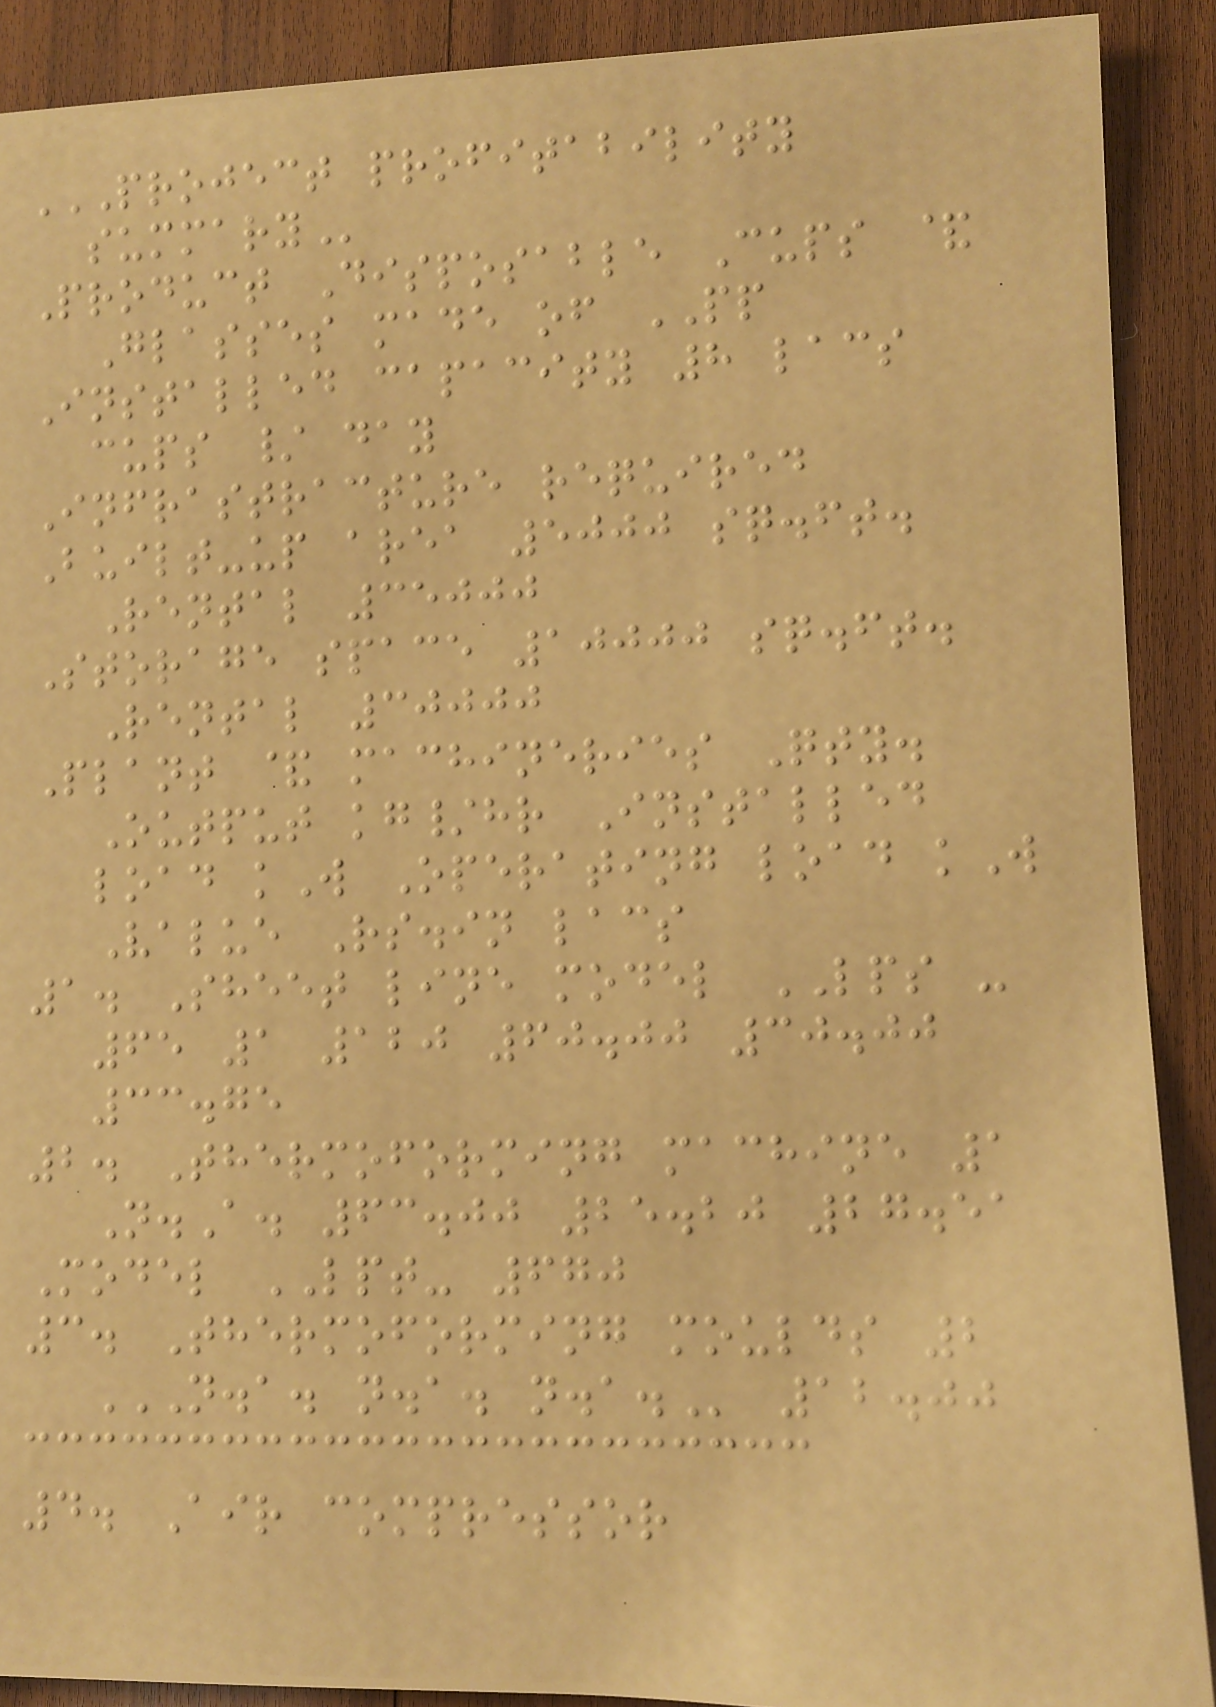PROJECT PROFITABILITY
SUMMARY
Product Disposable Cups &
Glasses made of PP
Installed capacity 8 lacs
cups / day
Infrastracture required
Built-up area 5000 sq.ft.
Rental 35000
Storage space 10000 sq.ft.
Rental 30000
Plant & machineries Qty.
Output kg/hr Installed
load kW Operating load kW
Value Rs.in lacs
1. Sheet line model LPS -
65 1 120 60.00 30.00
33.75
2. Thermoforming machine 1
N.A. 63.00 25.20 27.51
Model LPT- 670
3. Thermoforming moulds 2
N.A. N.A. N.A. 12.00
4. Air compressor
